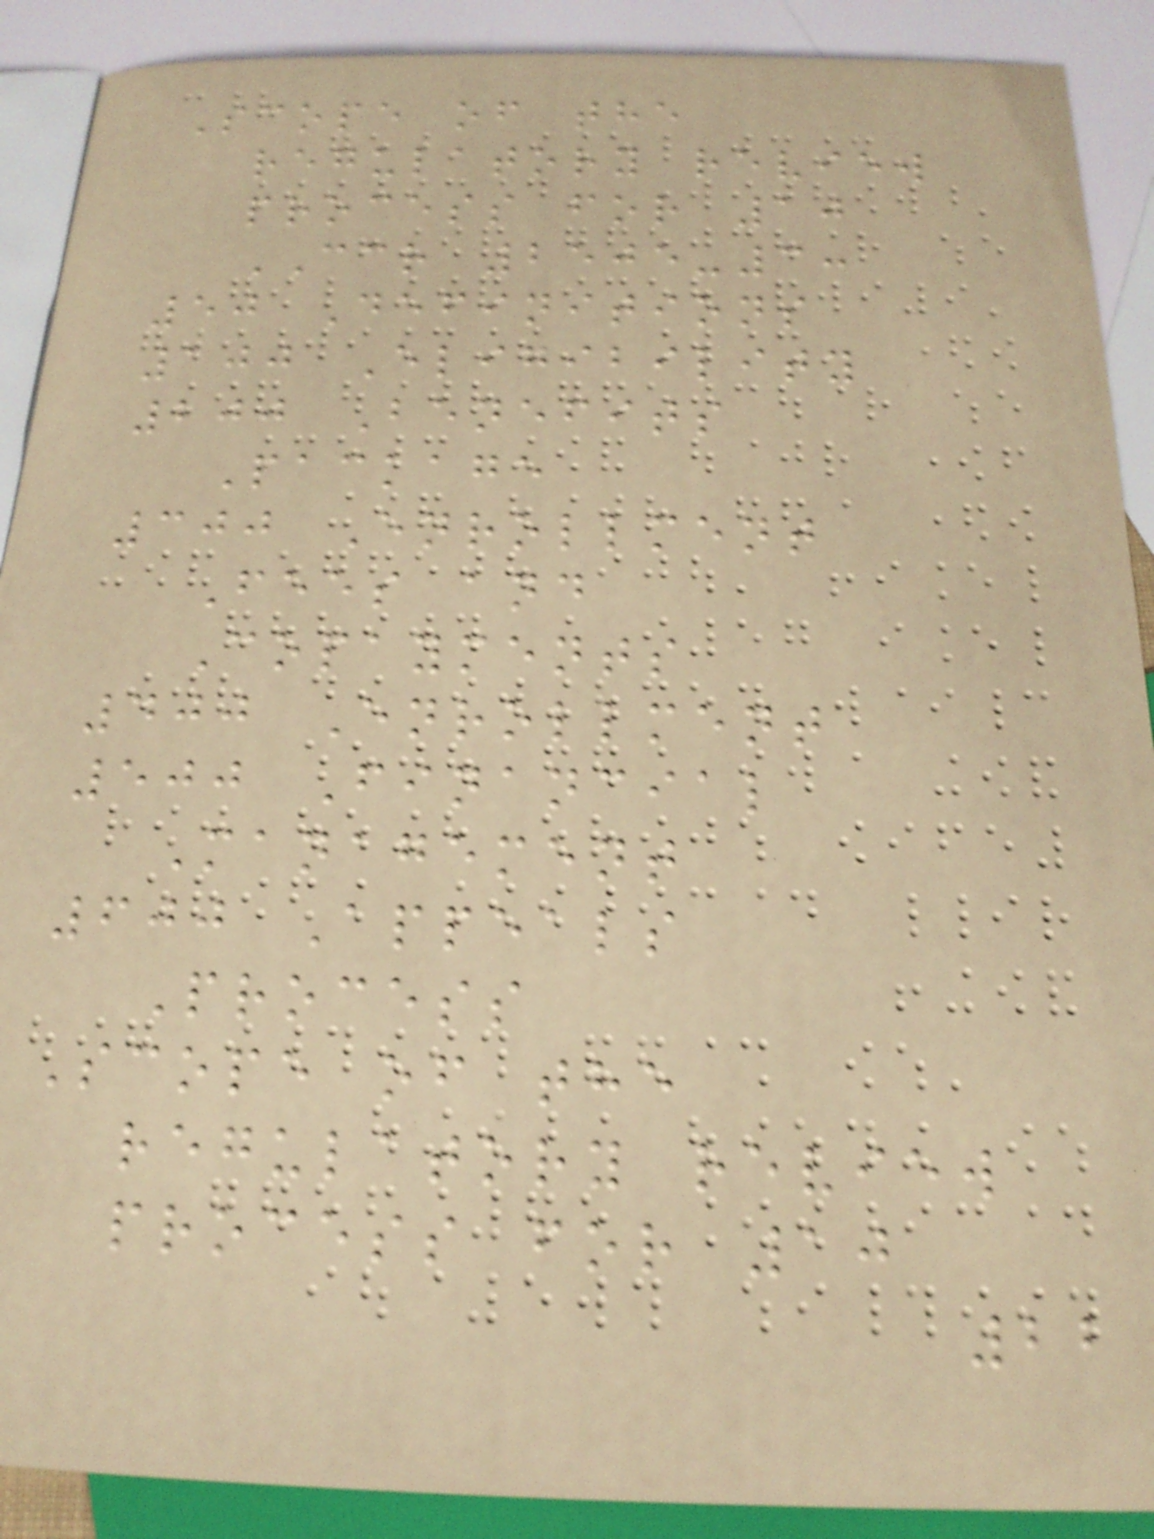Scope of the
regulatory review
process for 10
CCR 2505-3:
50 Definitions
100 Eligibility
200 Benefits
Package
300 Enrollment
Fees and
Copayments
400 Enrollment
500 Financial
Management
600 Appeals
Process
Scope of the
regulatory review
process for 10
22
